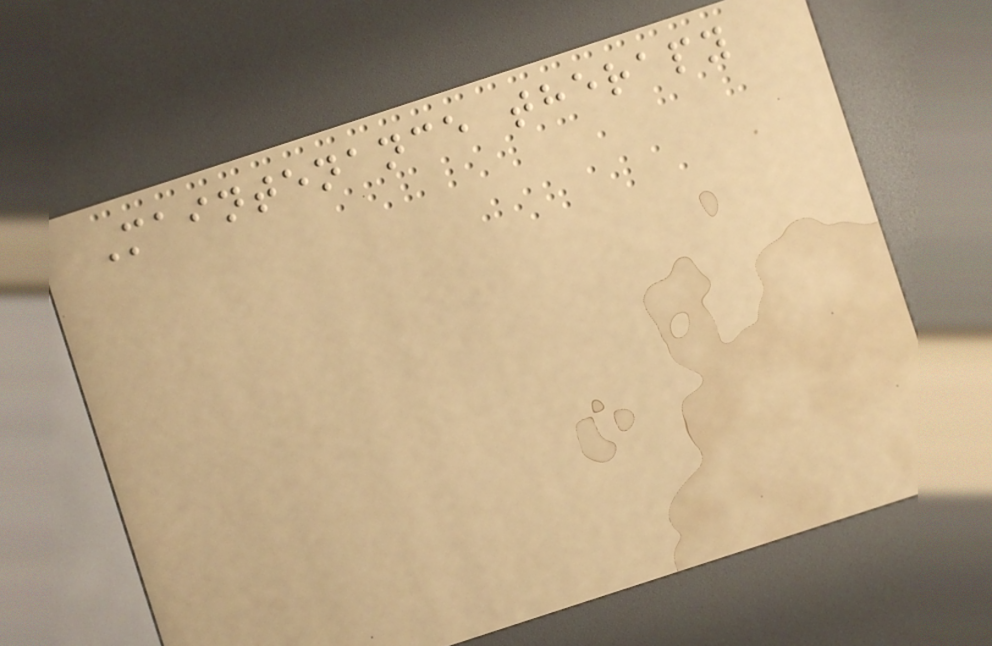Maintenance therapy
